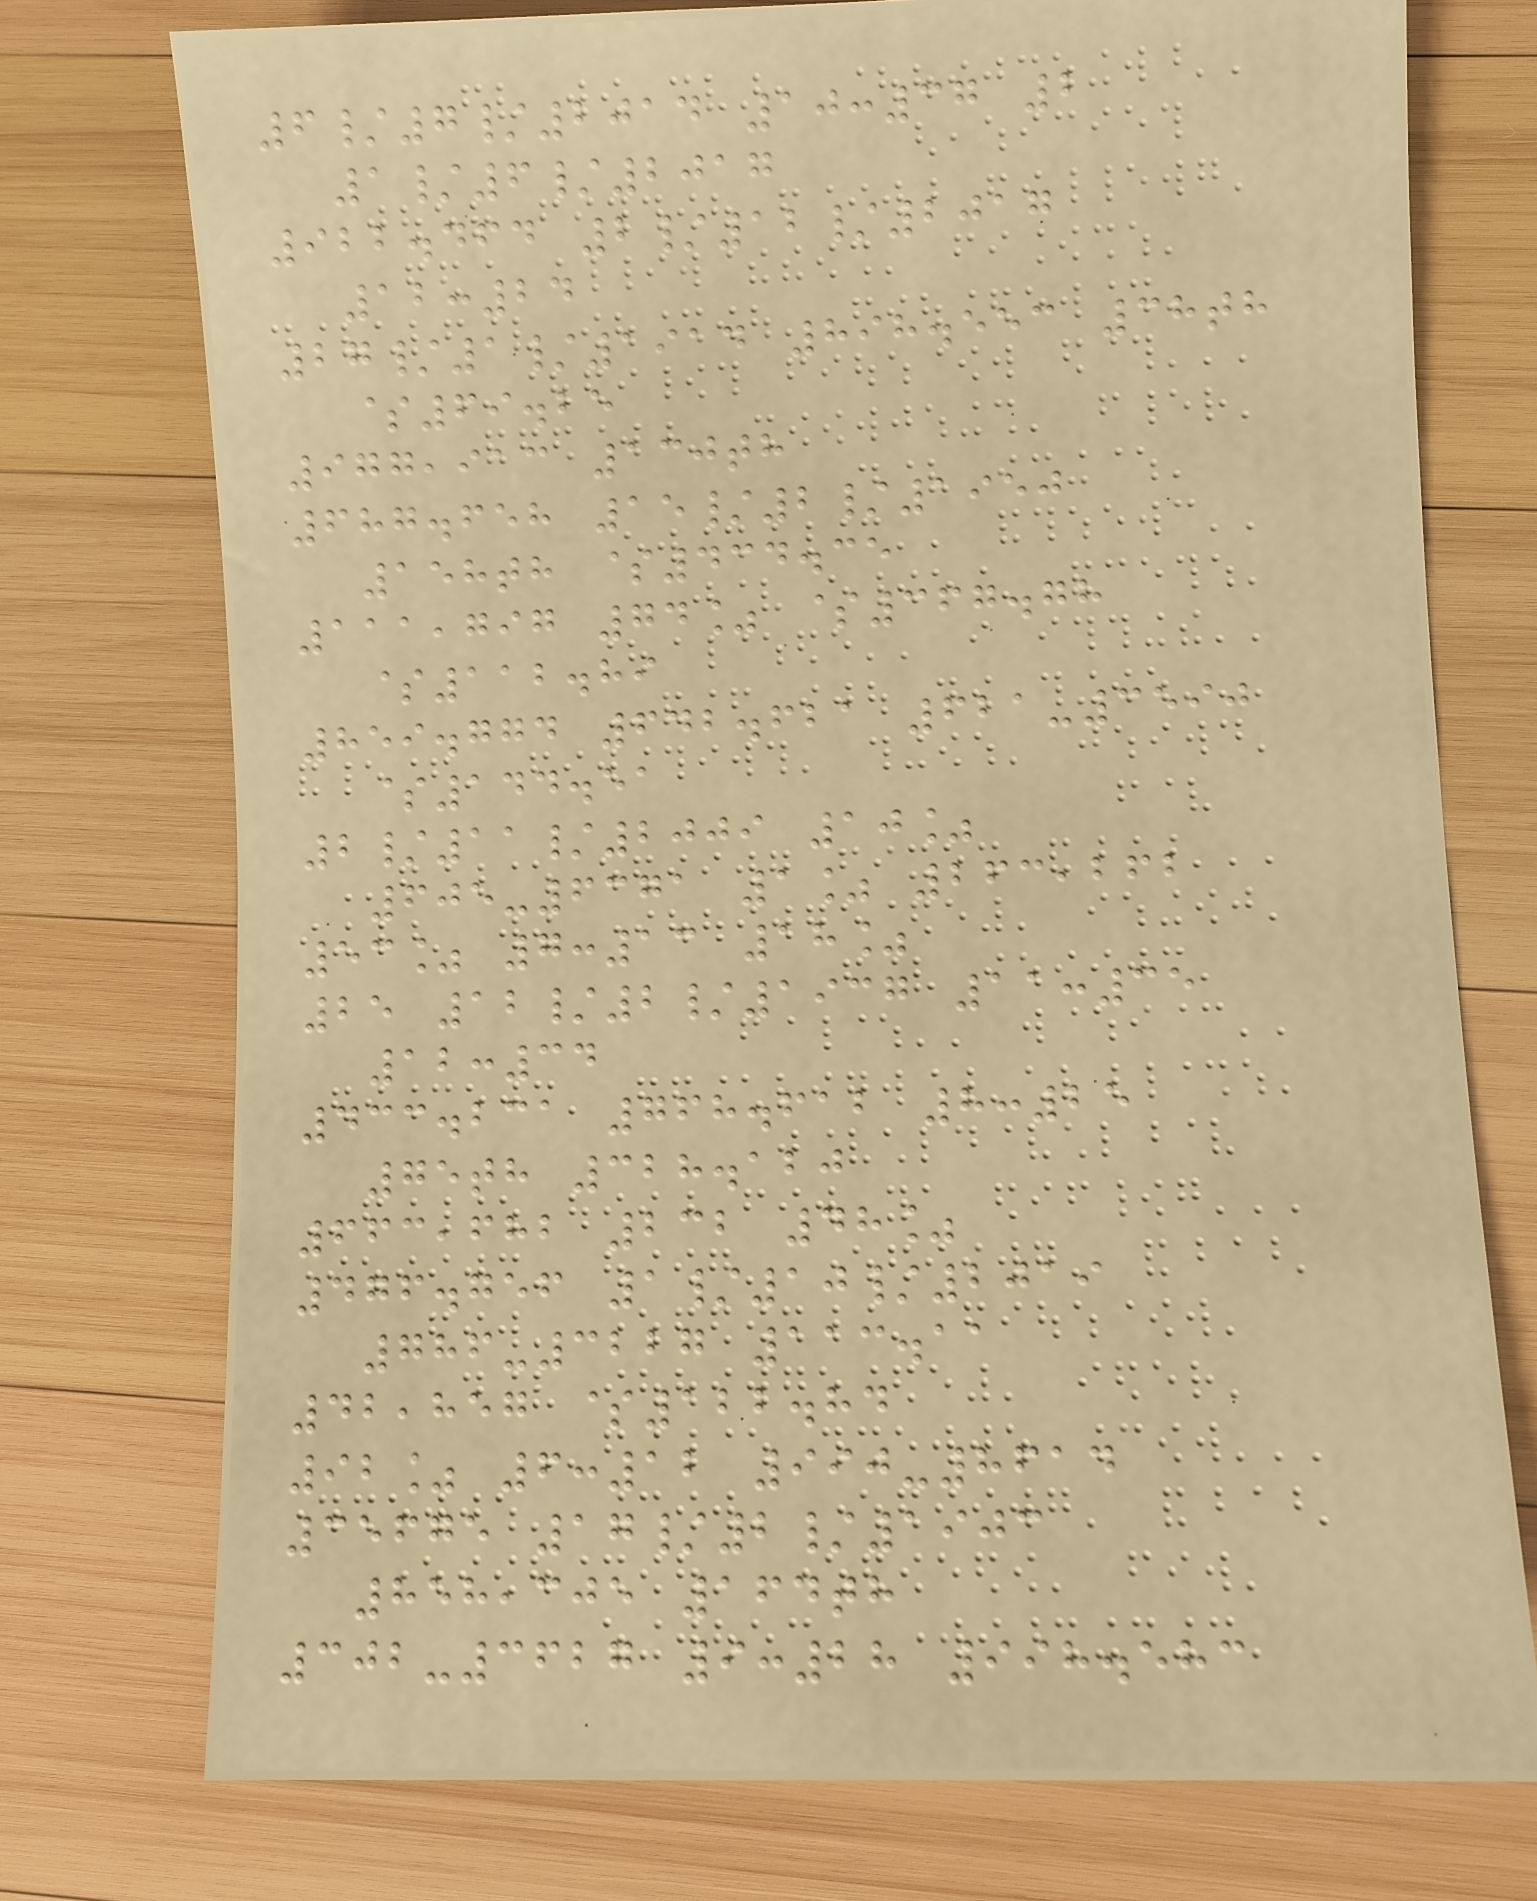6/7/2014 10:37 2
1/6/2017
922.464 2/12/2017
12:24
27/1/1914 898.553 38th
$69.25
977,913 130th
687.658 15/2/1950
158th $434.35
111,797 74% $367.78
$112.89
859.774 642.621 621-3590
$144.51
2/11/2009 10%
605-6371 1% 263,262
53% 7:13 18%
25 12/2/1937 11:35
12:34
433.231 768.612 8:25
75th 328.120
663,682 232 48%
476.756 1/10/2019
786-3227 113.11
42,857 $122.84
92% 6:12 990-8614
35675 17/2/1903
858,305 164th
302-3627 9:28 998.583
